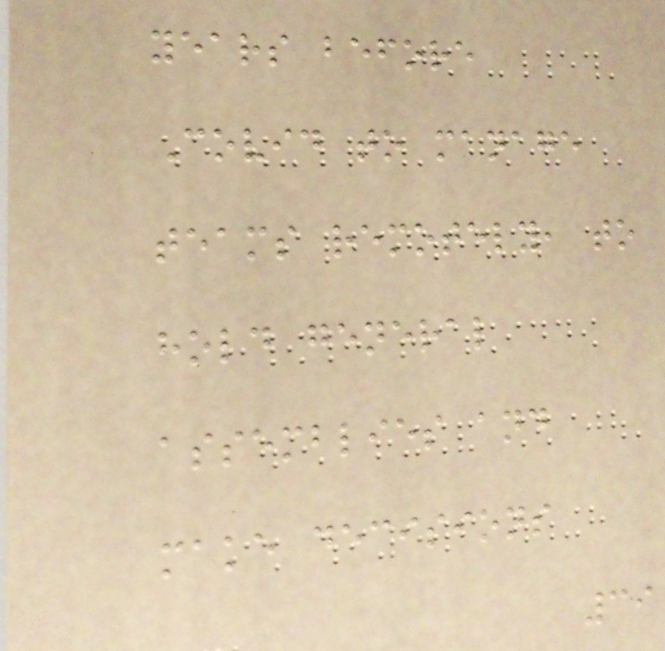years before
Covid to manage
teams remotely, to
hold general
assemblies and
make decisions
39
